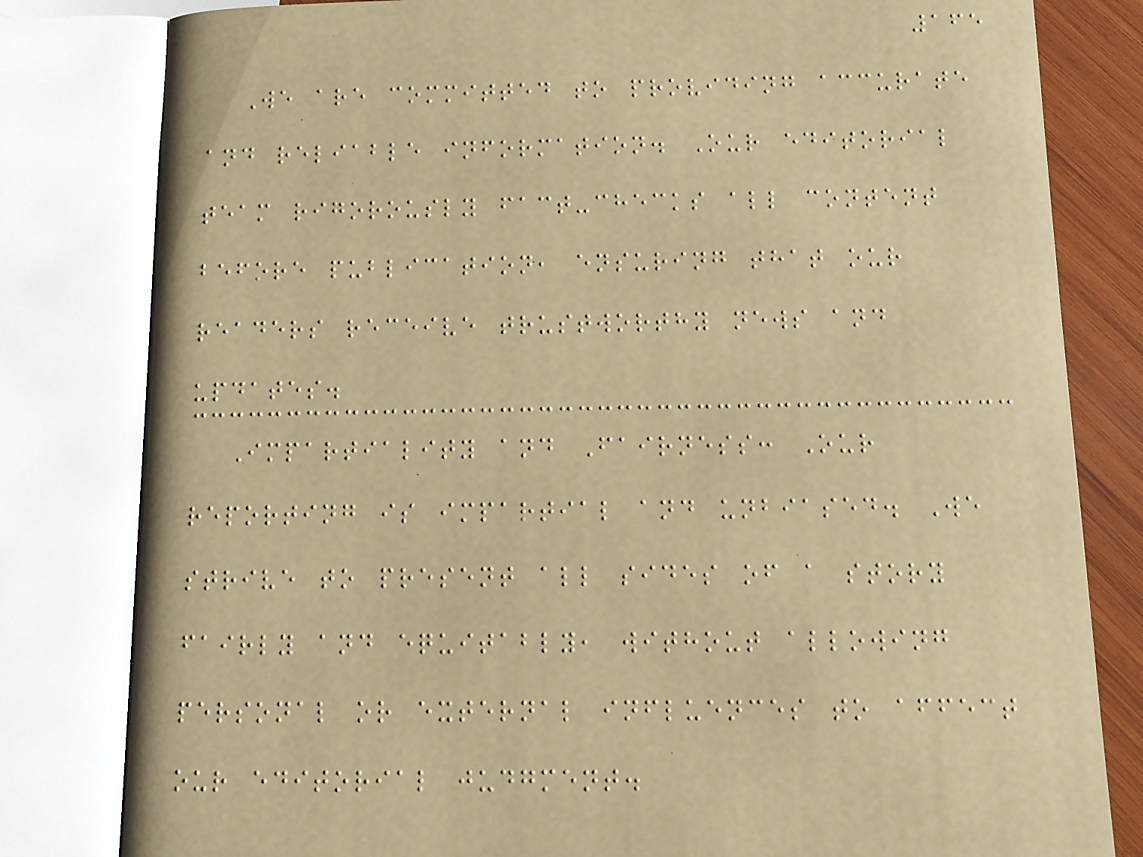165
We are committed to providing accurate
and reliable information. Our editorial
team rigorously fact-checks all content
before publication, ensuring that our
readers receive trustworthy news and
updates.
Impartiality and Fairness: Our
reporting is impartial and unbiased. We
strive to present all sides of a story
fairly and equitably, without allowing
personal or external influences to affect
our editorial judgment.
